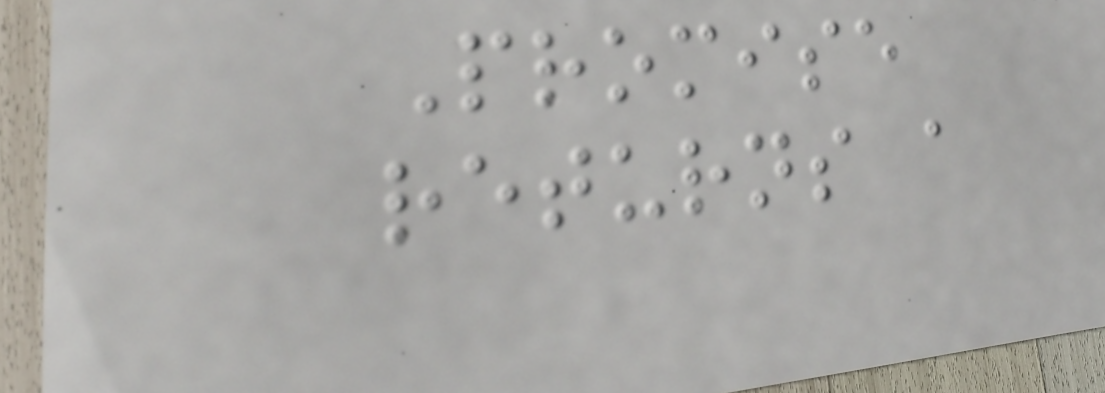Promise
returns a
